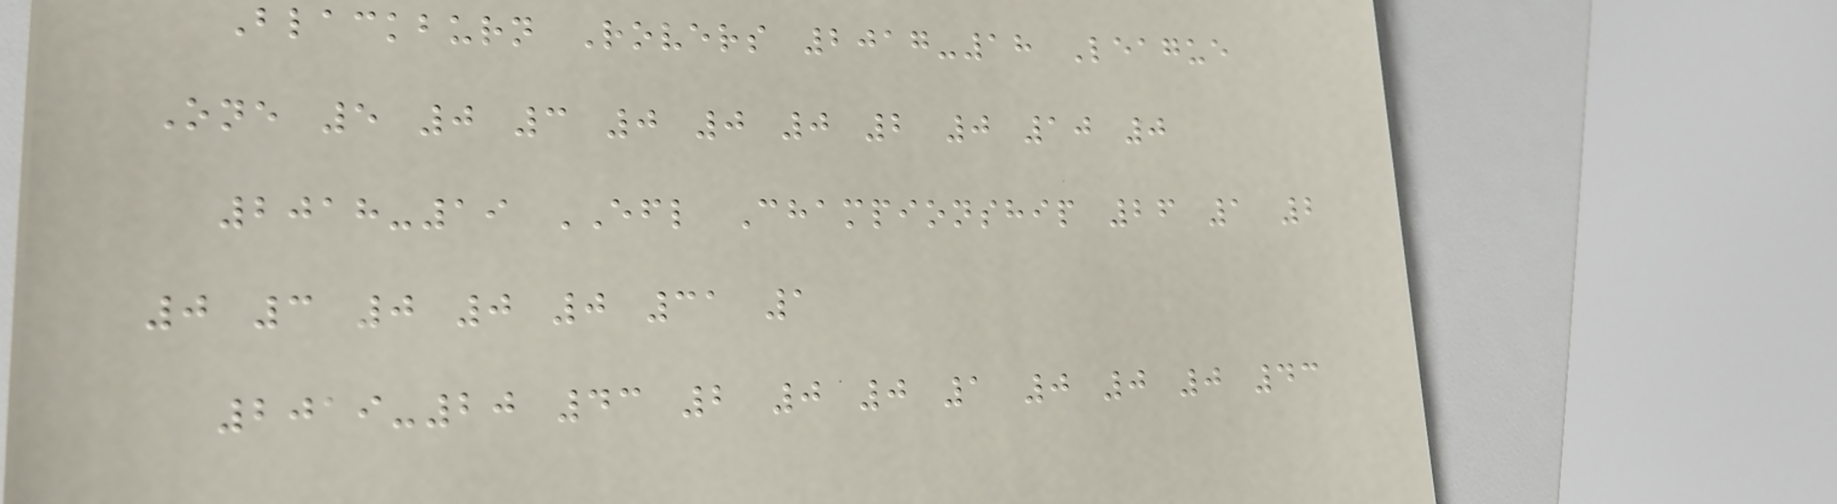Blackburn Rovers 2017-18 League
One 5 0 3 0 0 0 2 0 10 0
2018-19 EFL Championship 26 1 2
0 3 0 0 0 31 1
2019-20 43 2 0 0 1 0 0 0 43
